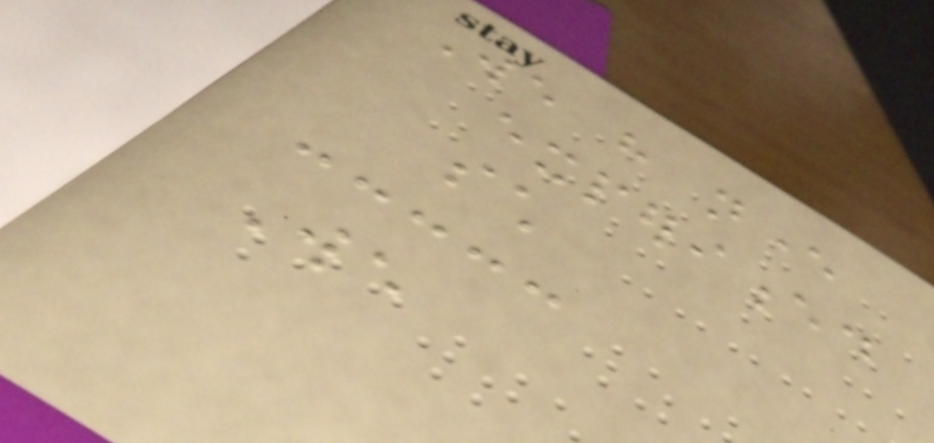We have never
experienced
such
We
